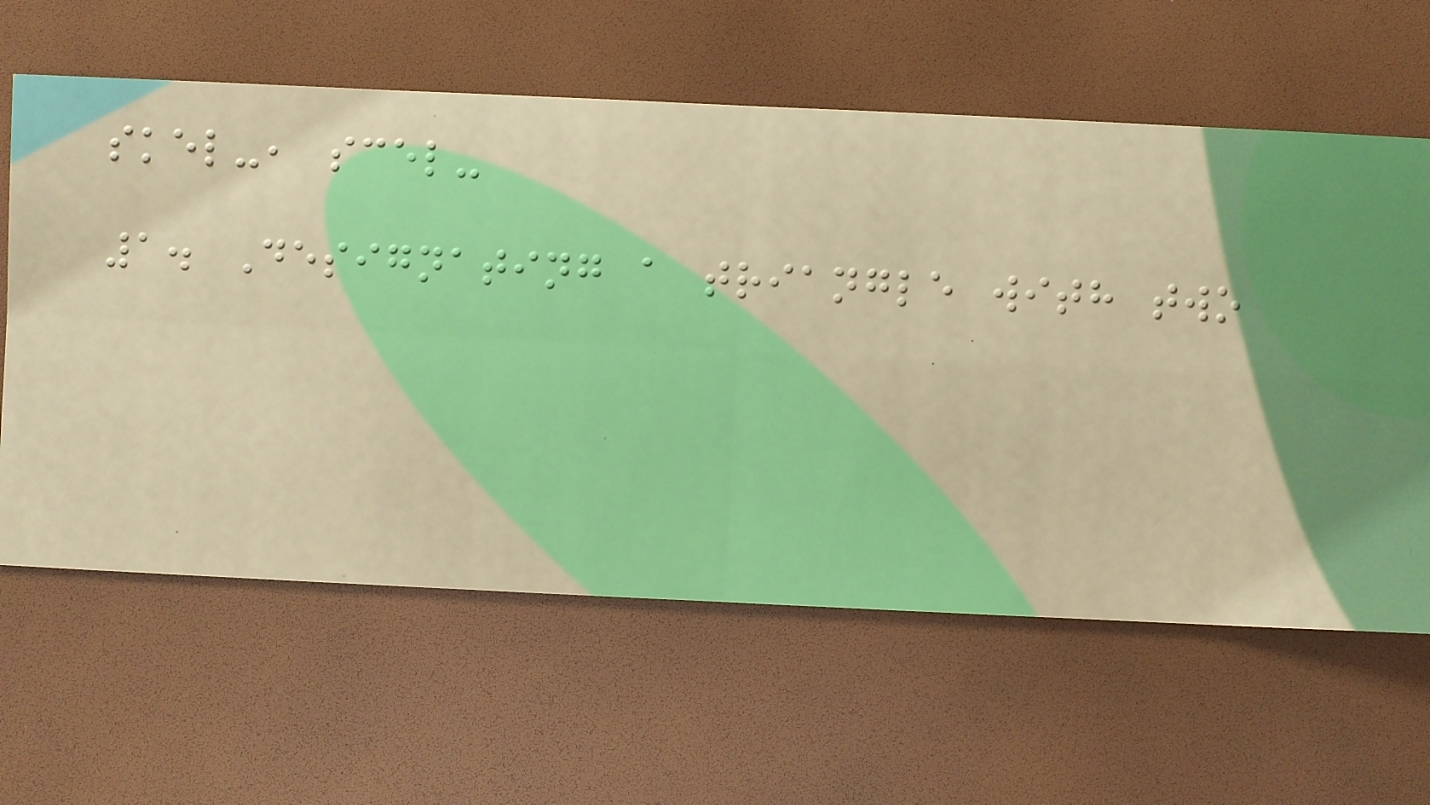skel-, scel-
1. Designating a triangle with two
